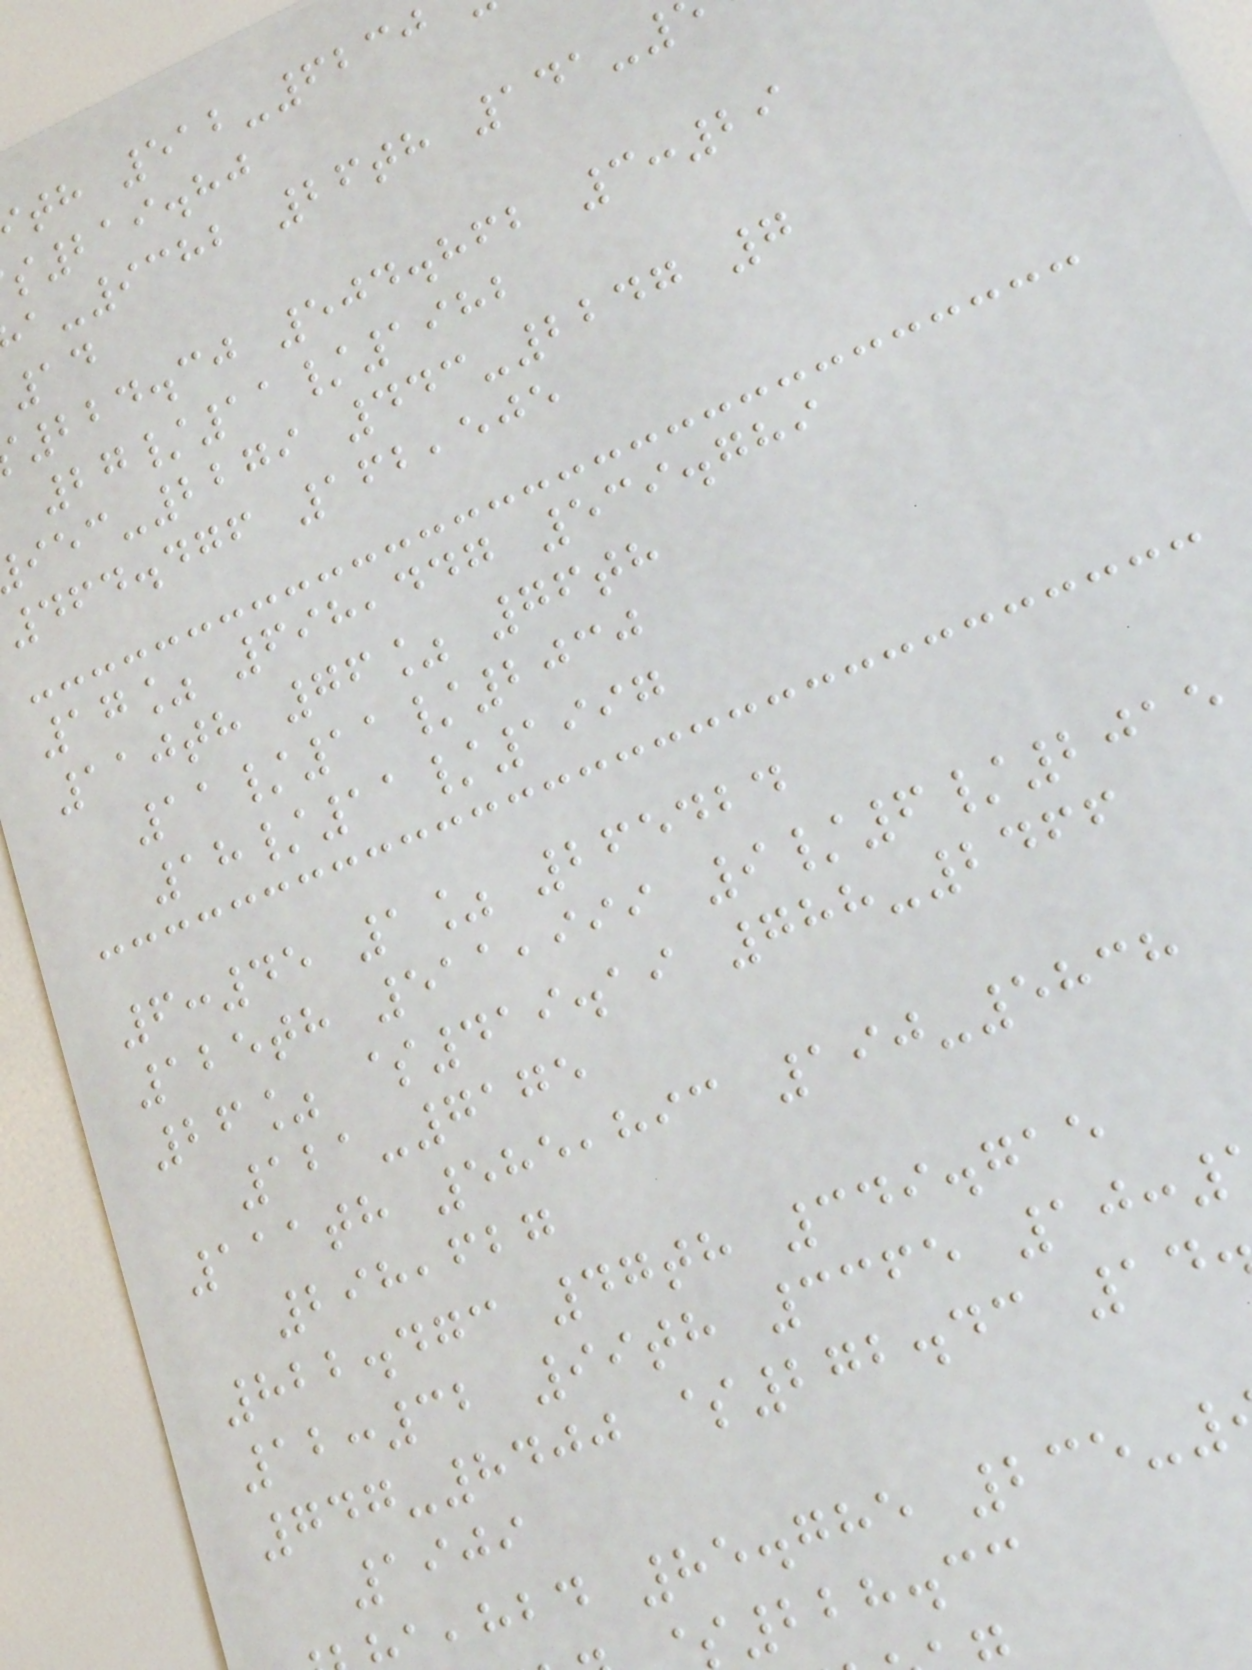th 512-6230
219.80
-9382 26th 141-
14
224.30 504.862 3:29
27/11/1982
-2279 443-2247 7
464.476 162,505
17% 698,447 539.789
110th 76% 76th
11/11/2030
18/11/1997
6:45 1% 265424
125th 511,999 9/6/2015
26% $419.19 788-2466
121-7175
111th 585,893 190-5838
298,627
822.473 47th 349.715
12:32 99th 3365 10:
747-8400 $272.43 14
1909
,hbd 85.785 235-
228.33
